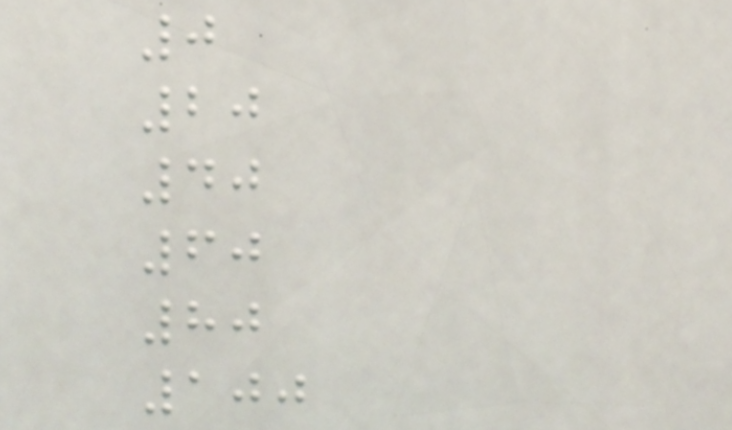0
20
40
60
80
100
